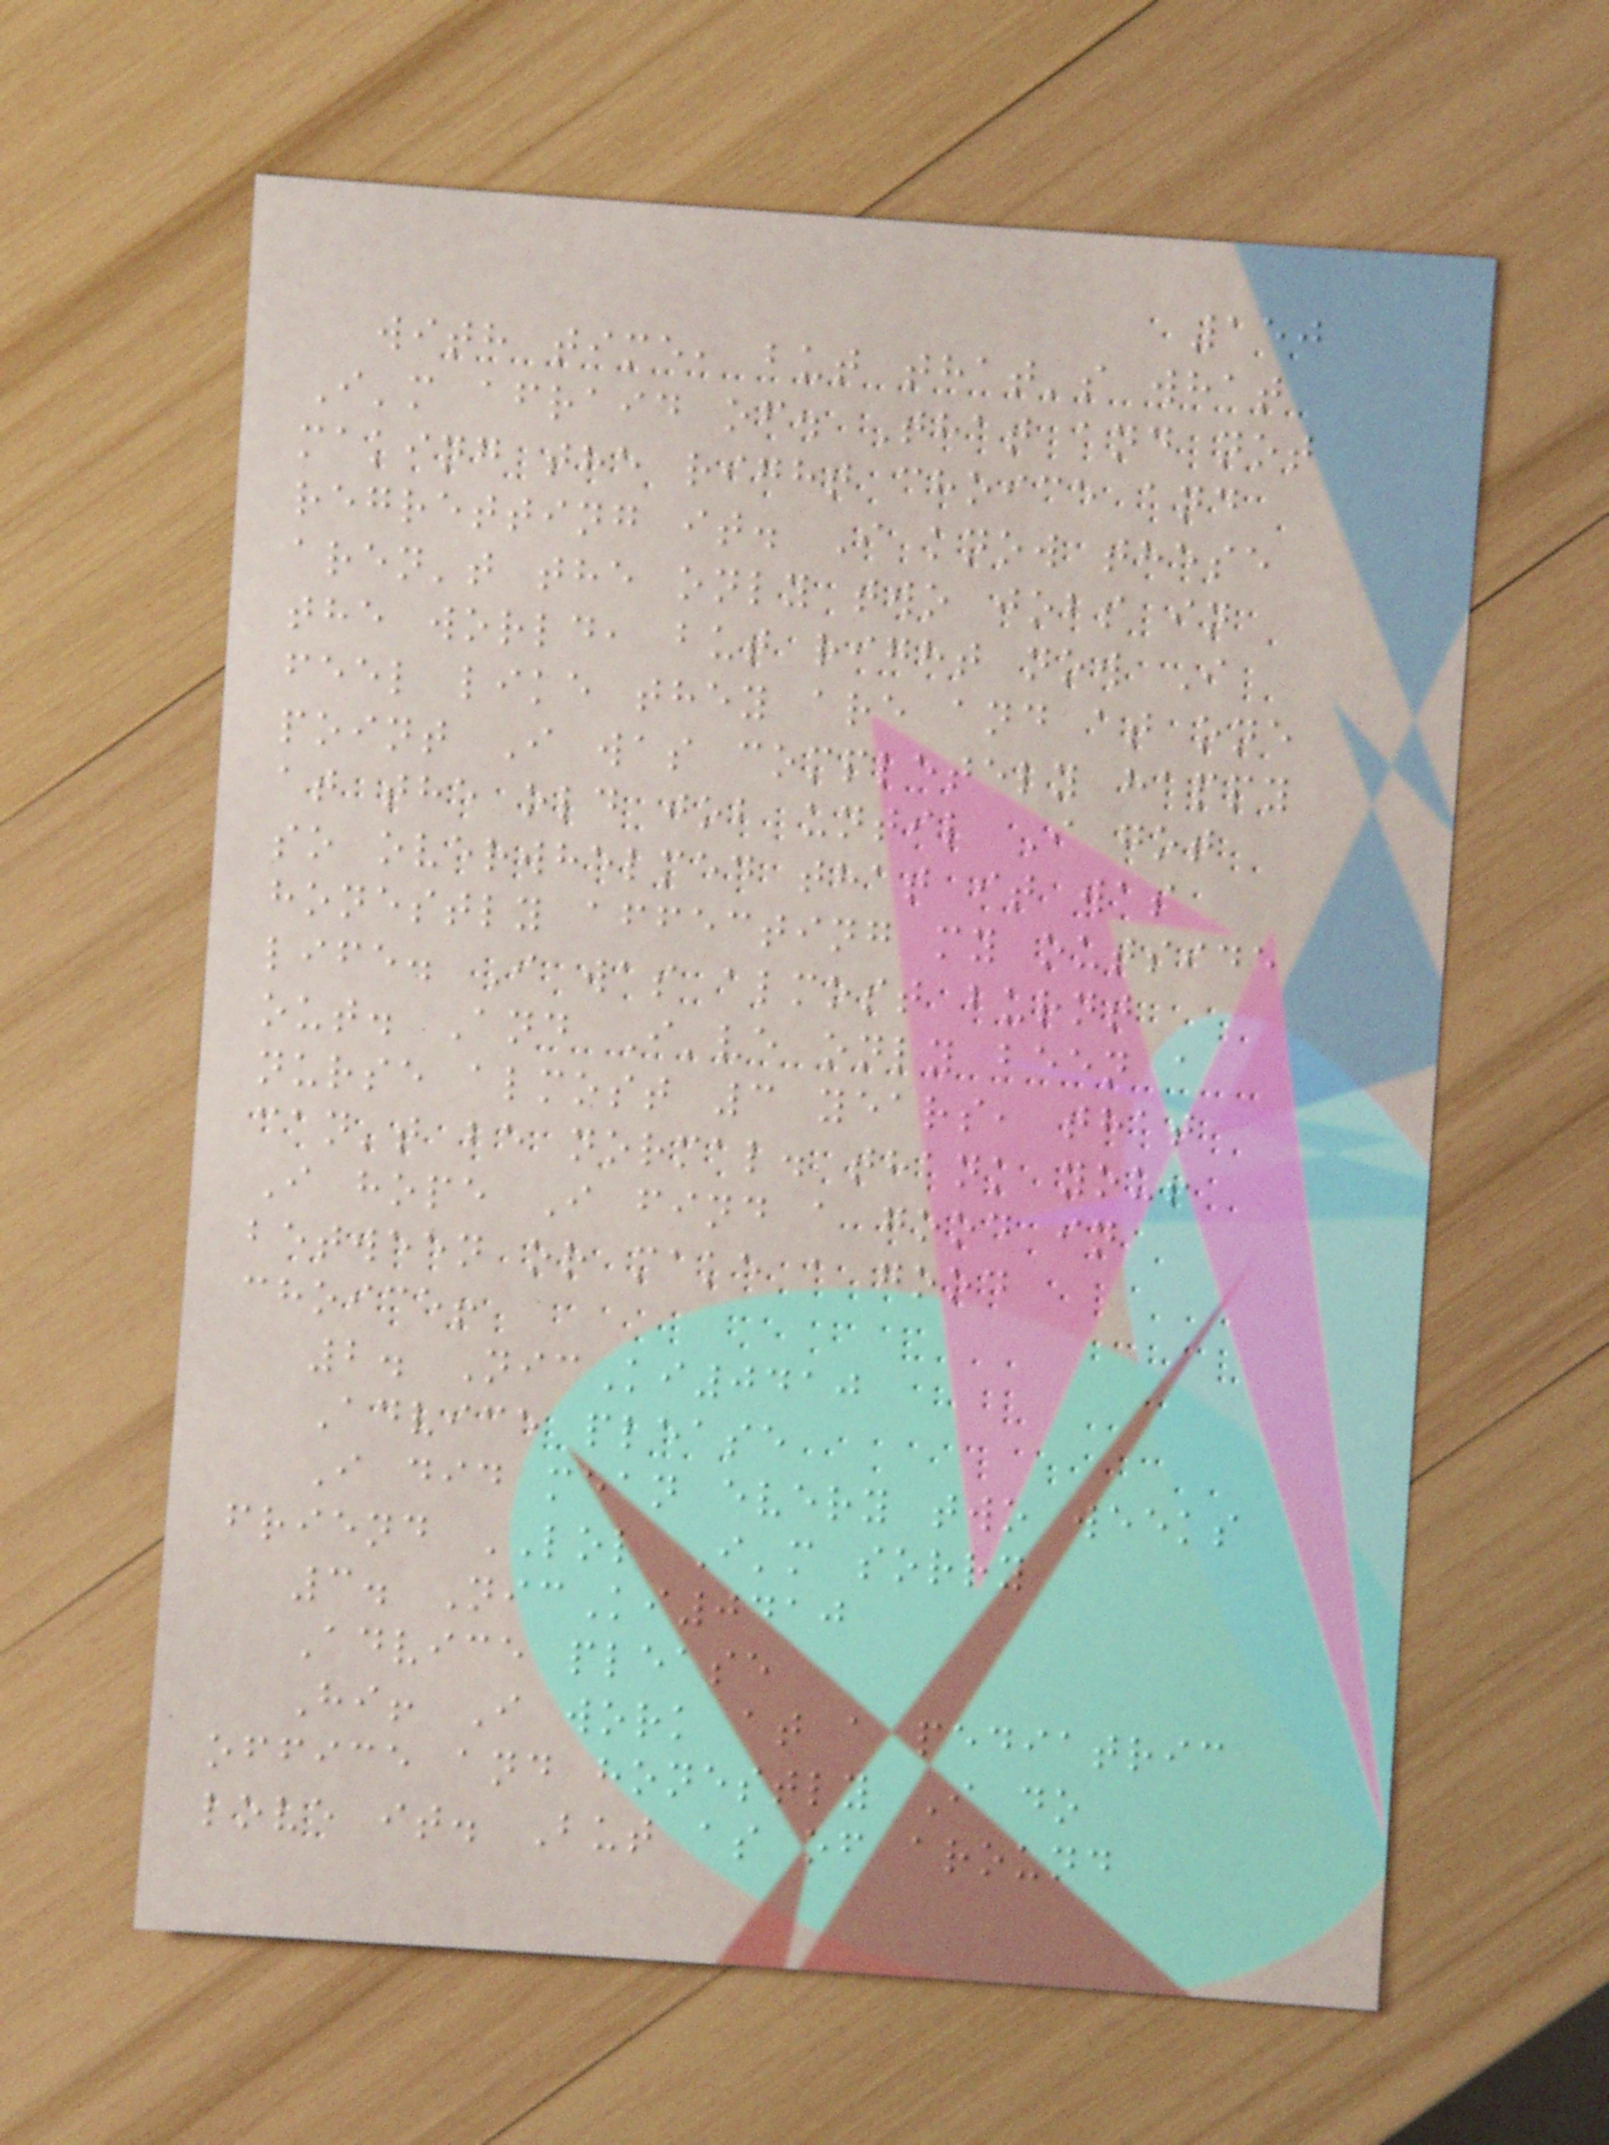150
with time, but that's what
I'm afraid of. That and not
making the right choice and
regretting it. I know these
aren't the only two jobs in
the world, but right now I
feel like they are and at one
point I was completely happy
at the old job until I got
so overwhelmed that it was
honestly affecting my outside
life. I was almost burnt
out. And I've only been a
nurse almost 3 years, that
can't be normal. thank you!
I hope I find a good in
between or make a good
choice!
2. NicKi0410
Advice please
I did mean every two weeks
friend LOL I'm sorry
3. NicKi0410
Advice please
Hi! I work at a pediatric
office and honestly I do
love it. But as of around
